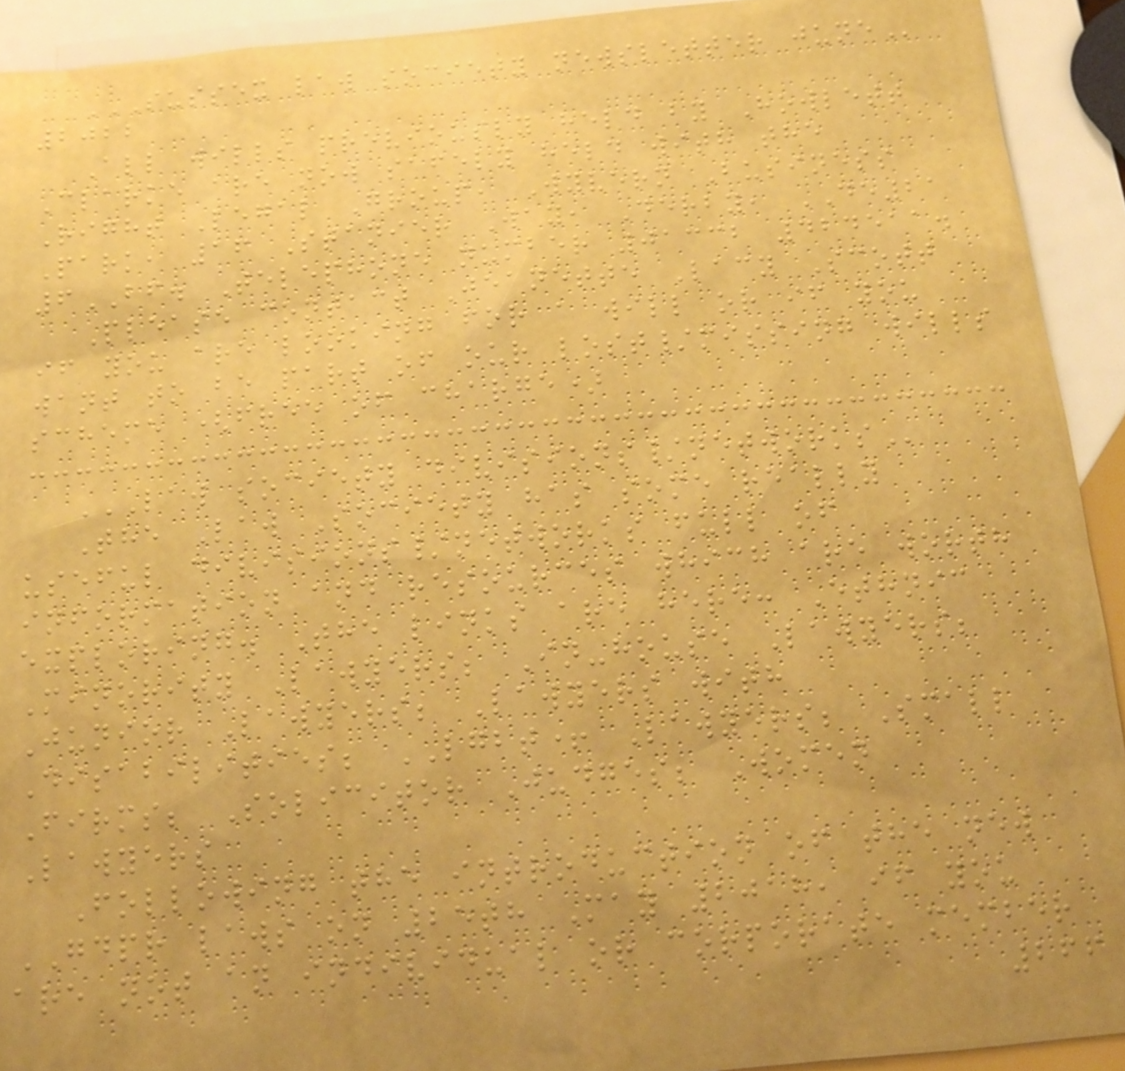SUSSEX LAW SOCIETY NEWSLETTER JUNE
2022
All wills previously held by Howlett
Clarke are now safely held with the
Right Legal Group, Wyvern Business
Park, 16 Stanier Way, Derby, DE21
6BF. Telephone number 01332 424511.
Please contact Jeanette Lacy Scott
if you are looking for a will or if you
want to be part of our lost/missing wills
scheme (free of charge)
LAW SOCIETY DIVISIONS/NETWORKS
The Law Society has some really
useful divisions/networks full of
information and resources which are worth
exploring. The links are here: Ethnic
Minority Lawyers; In-house Lawyers;
Junior Lawyers; Lawyers with
Disabilities; LGBT+ Lawyers; Small
Firms; Solicitor Judges; Women
Lawyers
Following the introduction of the new
GDPR laws on 25th May 2018, if you
are not an individual or corporate member
266
